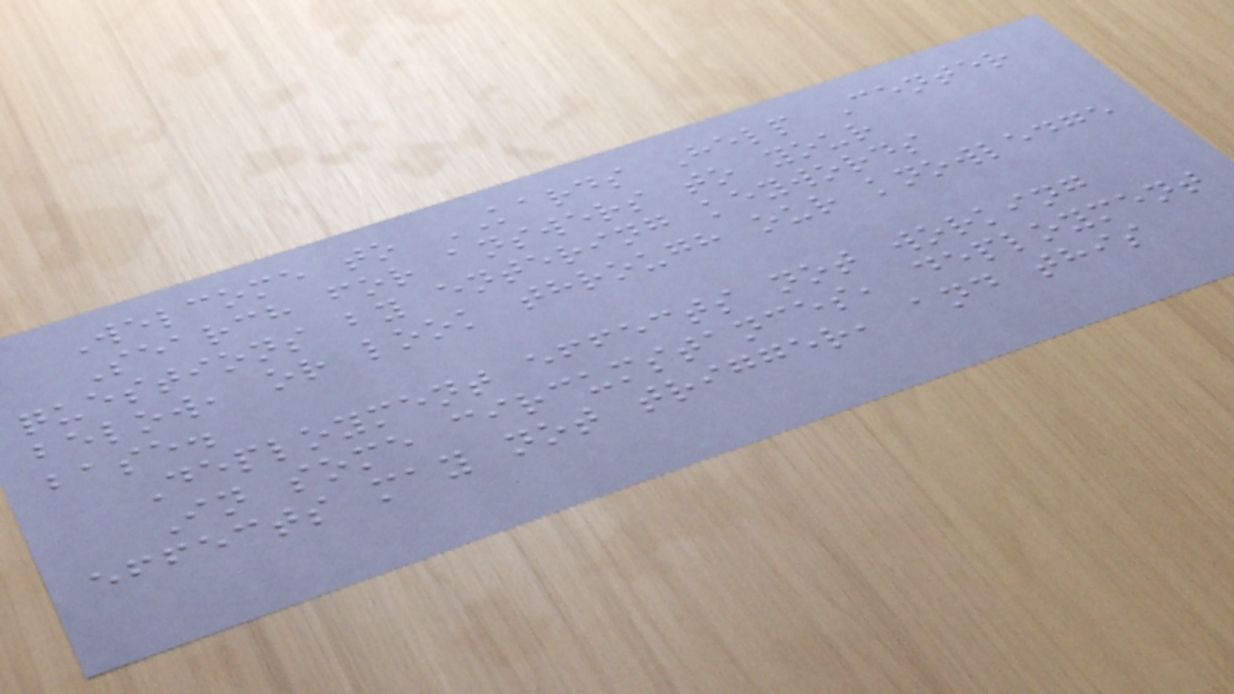Welcome to KARDS Help Center
Search for answers to your
questions by entering keywords
below, or look through our knowledge
base.
Deployment effects not working
In some circumstances, deployment
effects may not trigger, and this
